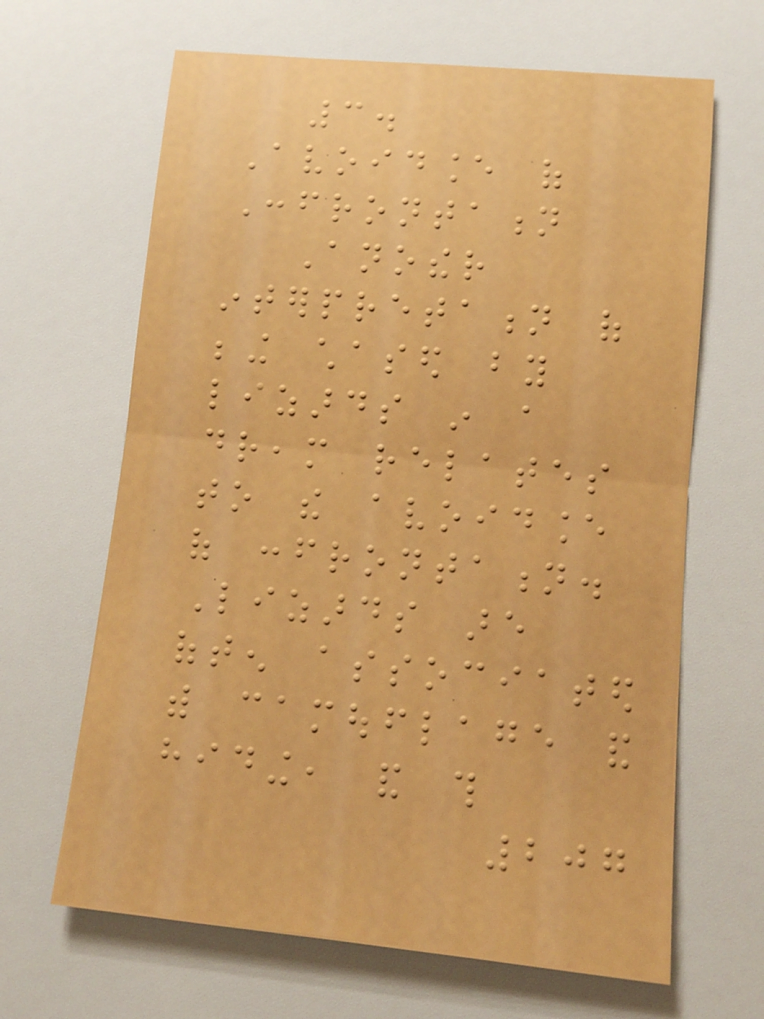3.
Avoidance of
Confrontation
Another
interpretation of
being chased by
lizards in a
dream relates
to the avoidance
of confrontation.
Lizards are
often associated
with camouflage and
hiding, and this
207
